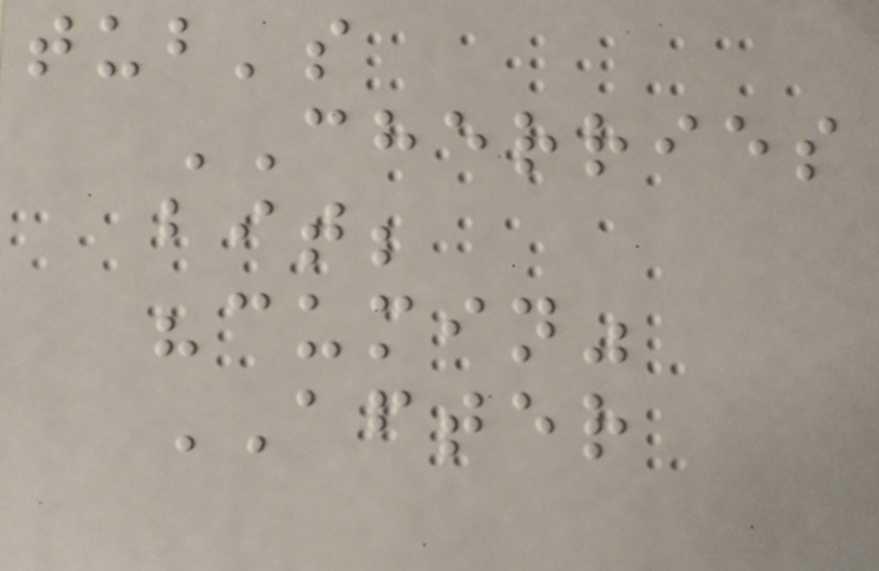tub's
CHERRIES
bit;
"cumin"
AFTER
